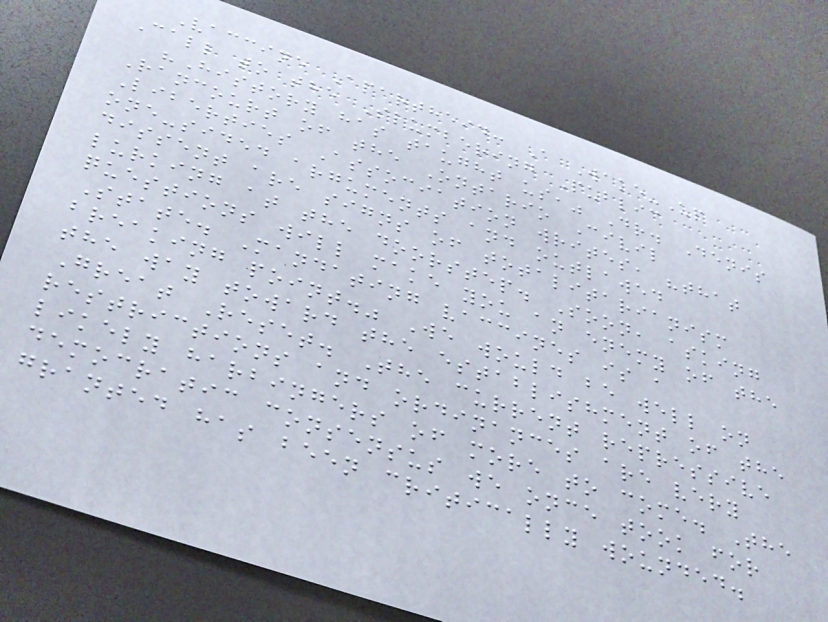Vaccine Apartheid: A Wake-Up
Call to the Slumbering Public
"History has taught us," Dr. Denis
Rancourt of the Ontario Civil
Liberties Association writes, "that
one-sided arguments and outlawed
dissent are signs of totalitarianism
lurking at the doorstep. Soon, asking
questions will make you an enemy of the
State. Mandating vaccines is a
breaking point." We would be well on
the way toward the establishment of the
Great Reset. The current repressive
restrictions and ordinances are very
likely harbingers of more to come. The
democratic consensus we once took for
granted has been critically wounded.
